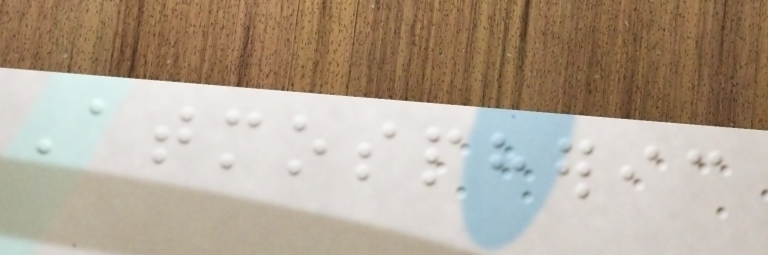Atmospheric
